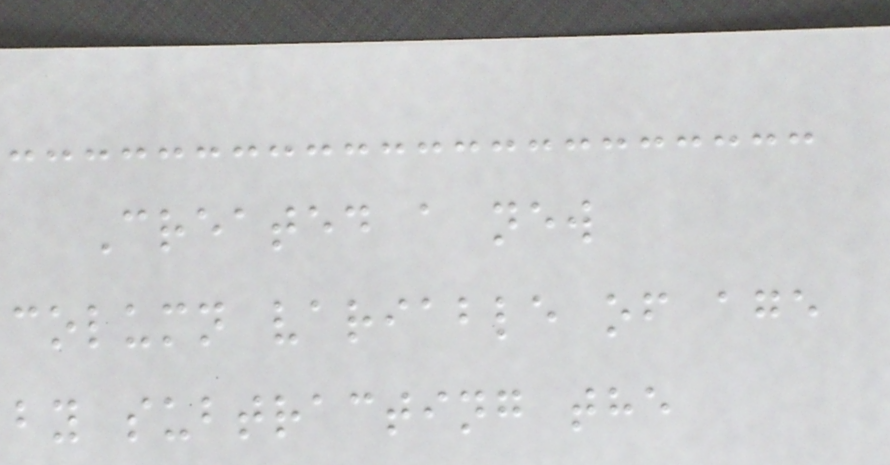Created a new
column variable of age
by subtracting the
